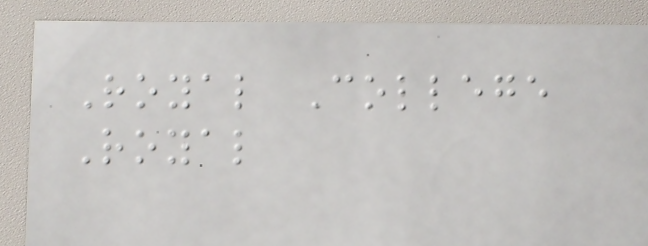Royal College
Royal
